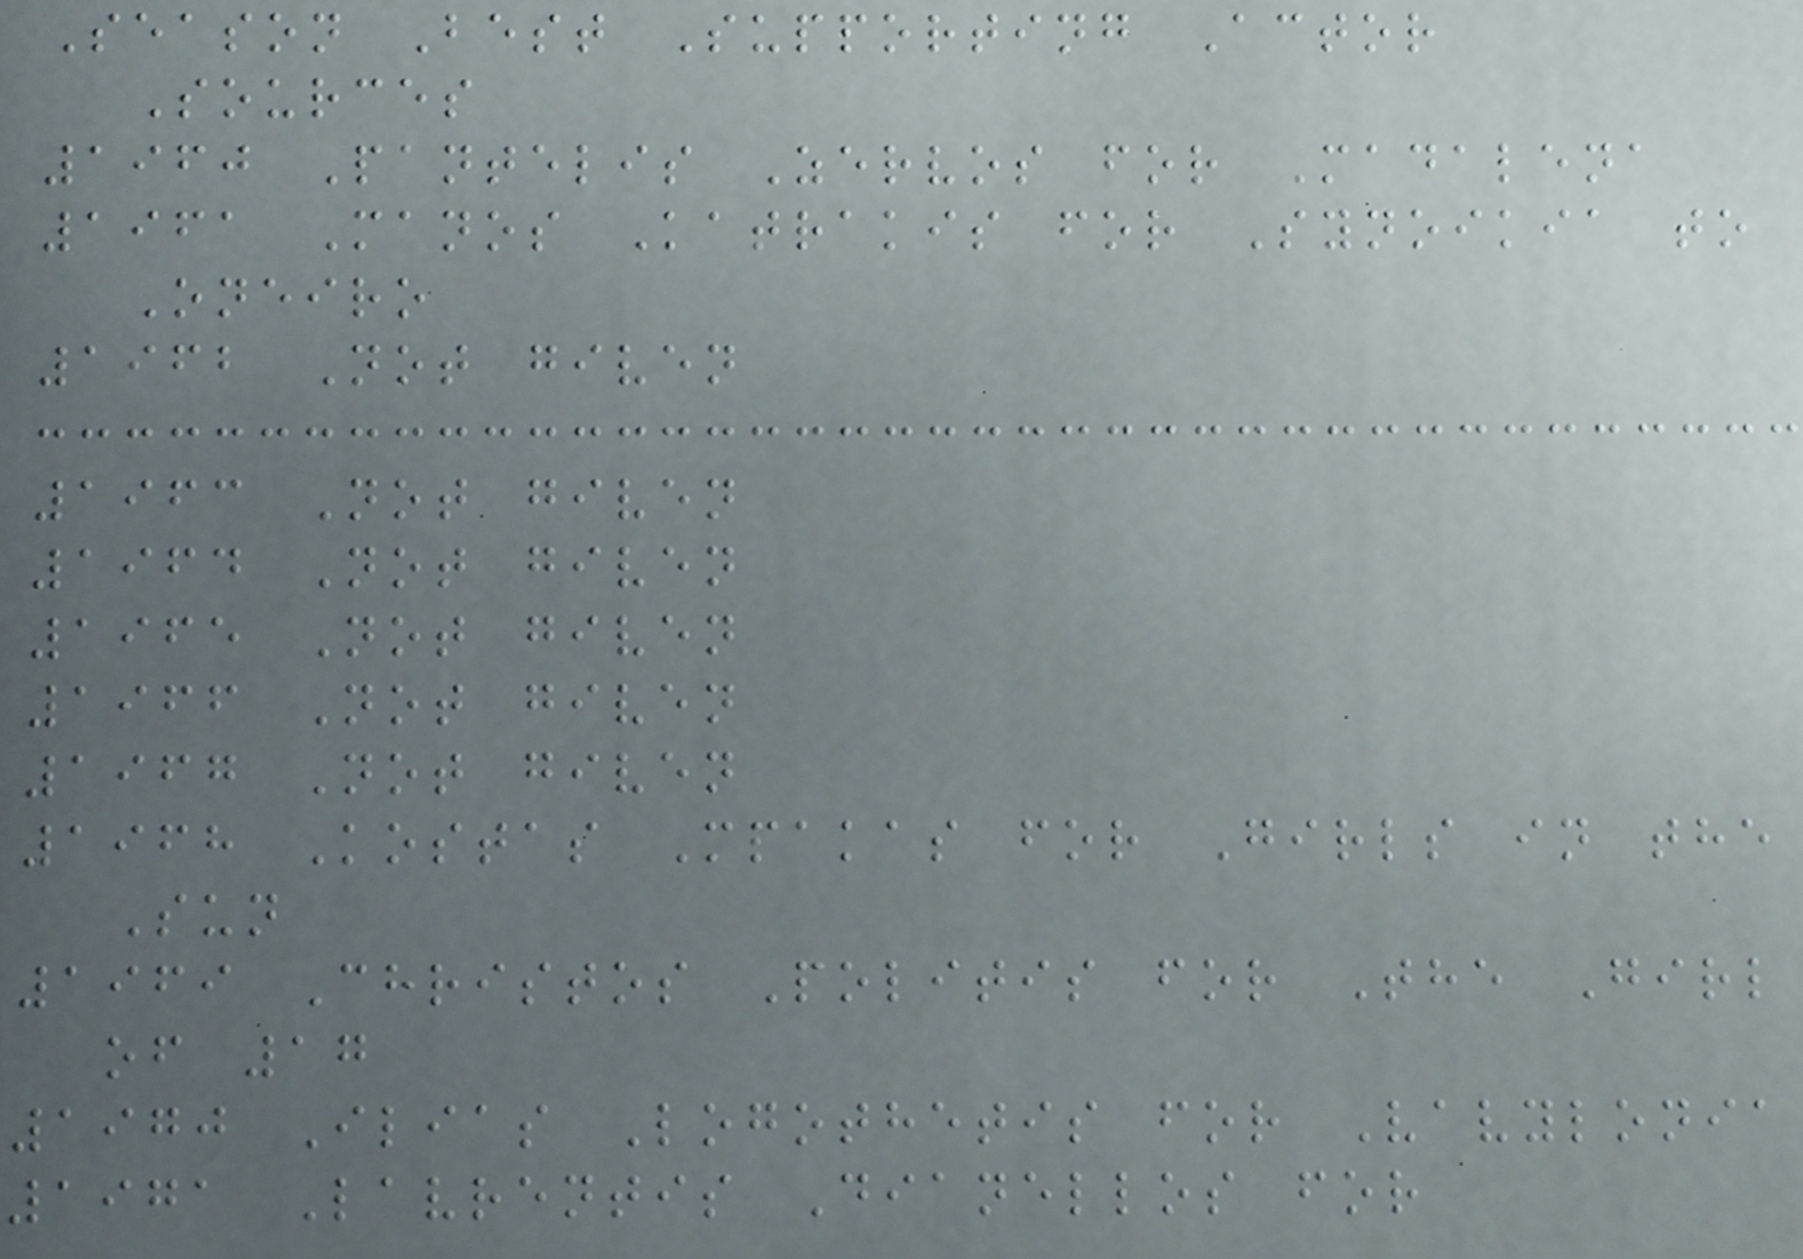Season Best Supporting Actor
Sources
1960 Pantelis Zervos for Madalena
1961 Manos Katrakis for Synoikia to
Oneiro
1962 Not given
1963 Not given
1964 Not given
1965 Not given
1966 Not given
1967 Not given
1968 Kostas Mpakas for Girls in the
Sun
1969 Christos Politis for The Girl
of 17
1970 Ilias Logothetis for Vavylonia
1971 Lavrentis Dianellos for
